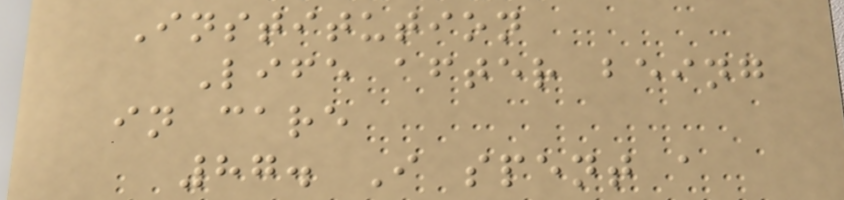Institution
Life after being
in care
87. I spent a
